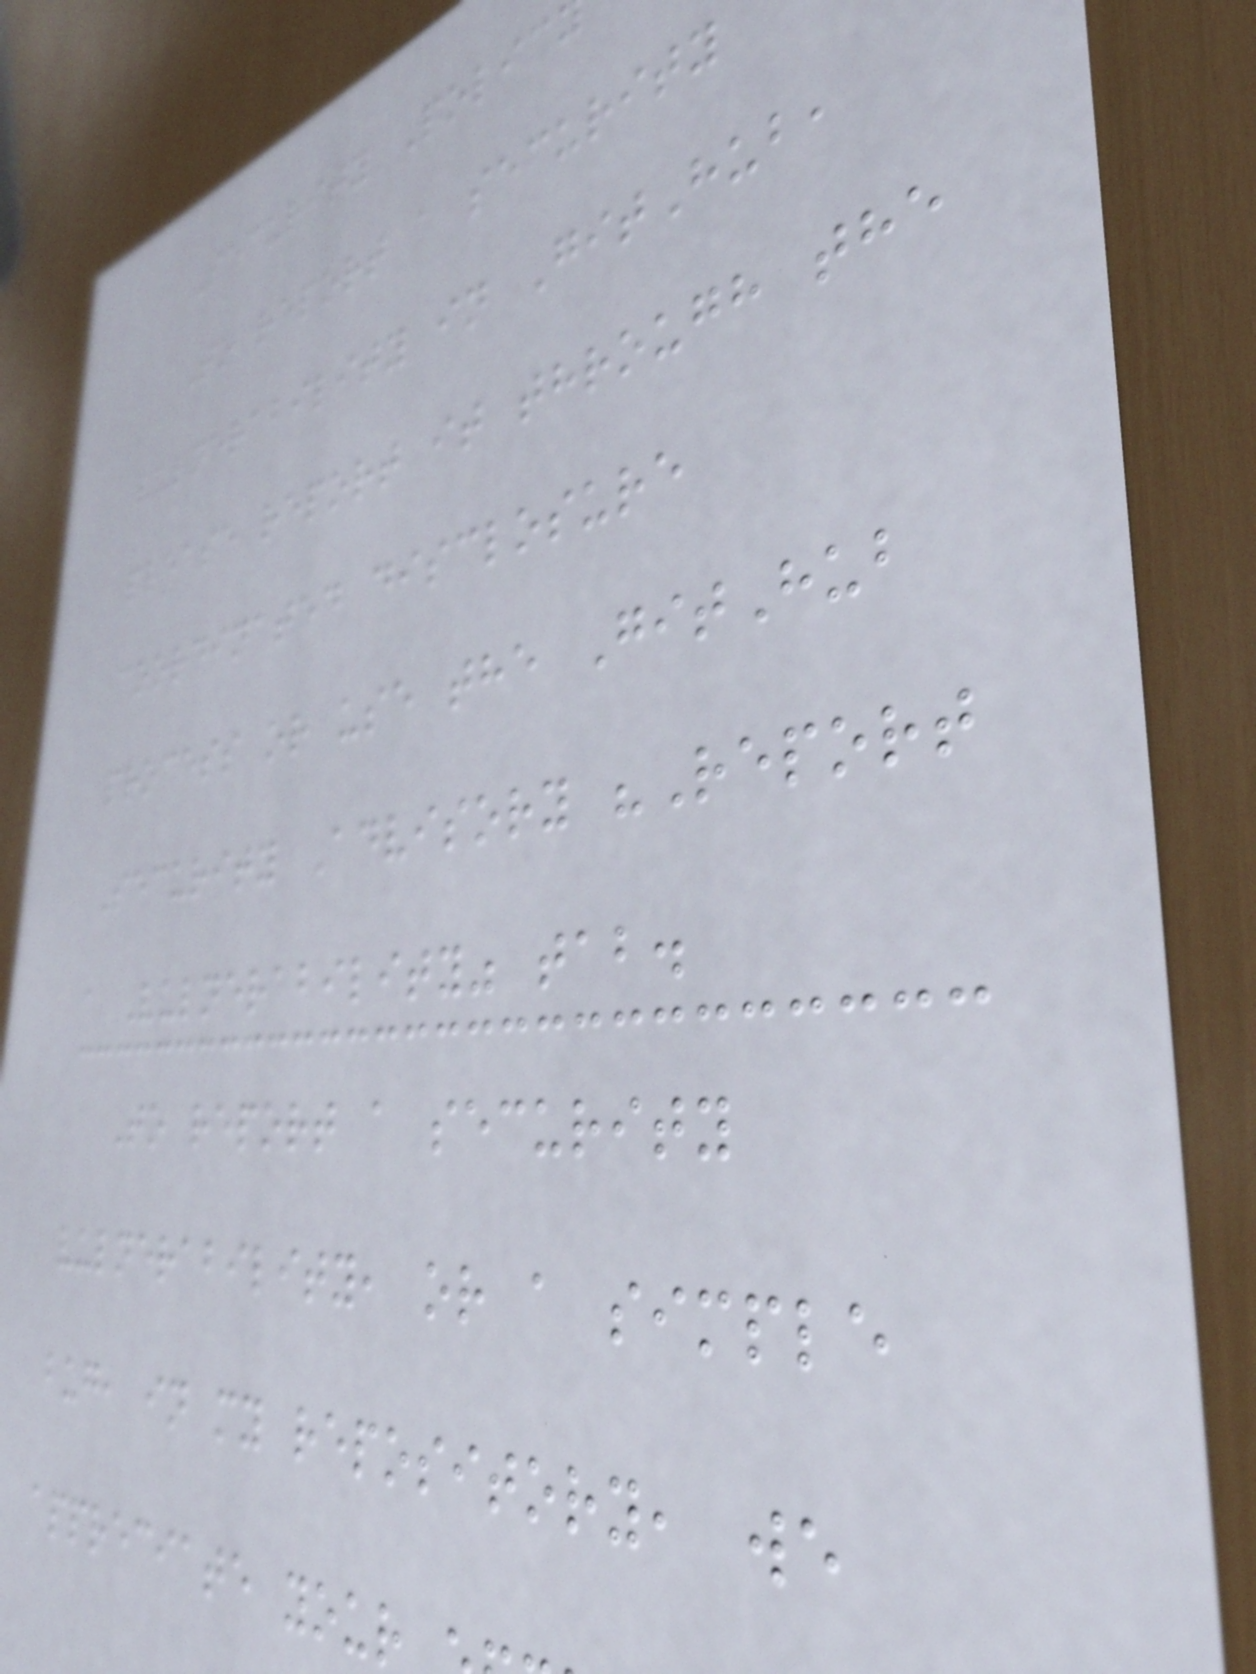Security Polic
To report a security
vulnerability in GitHub,
please report it through the
coordinated disclosure
process or use the GitHub
Security Advisory "Report
a Vulnerability" tab.
To report a security
vulnerability, or a simple
bug, in my repository, we
appreciate your
